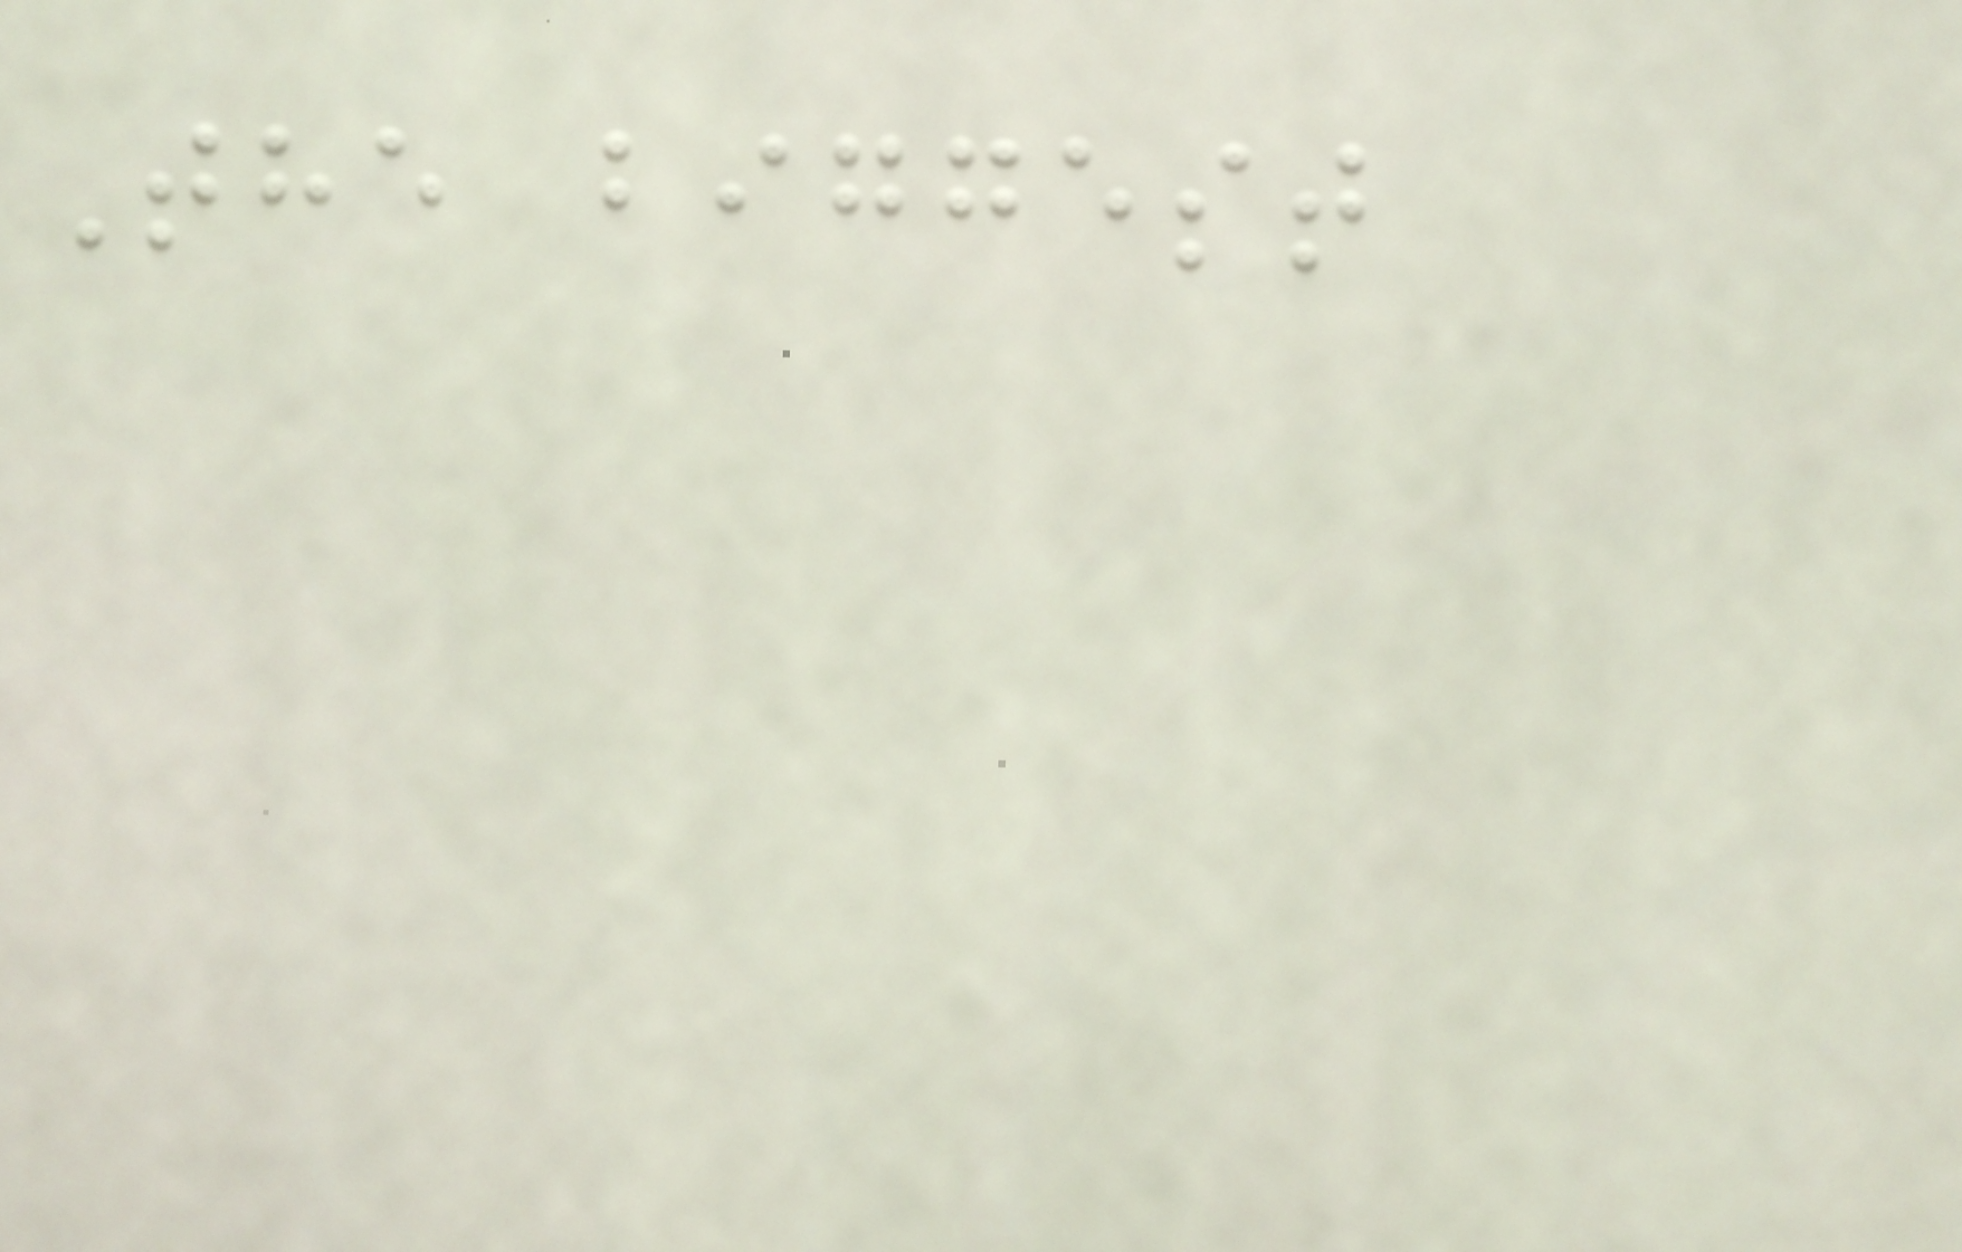The biggest
